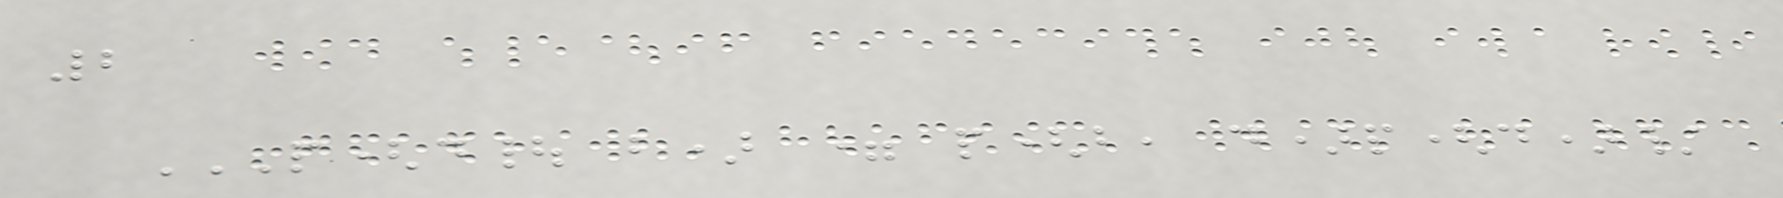2
P(D| B) = P(B, D)P(D)/
